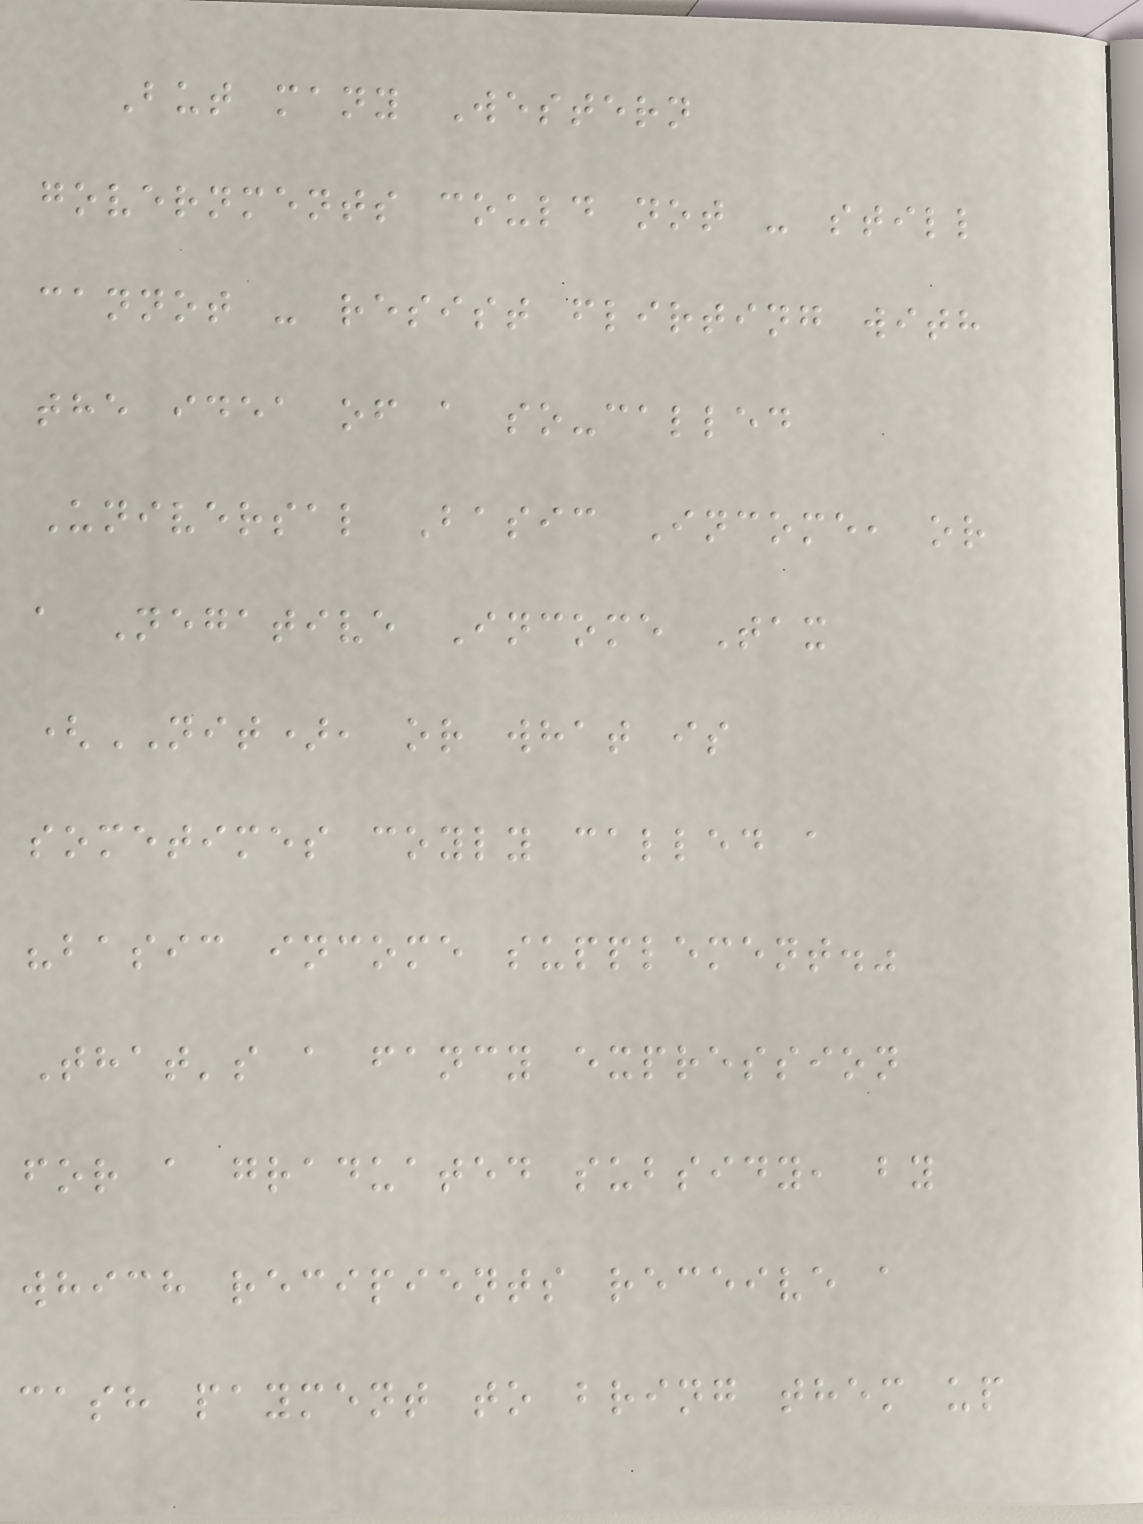But many Western
governments could not - still
cannot - resist flirting with
the idea of a so-called
Universal Basic Income, or
a Negative Income Tax
(NIT), or what is
sometimes coyly called a
"basic income supplement."
That's a fancy expression
for a graduated subsidy, by
which recipients receive a
cash payment to bring them up
